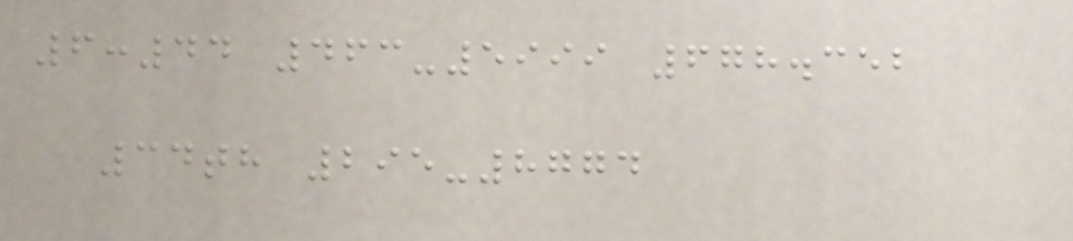6:44 463-5999 678.352
34th 295-8774
